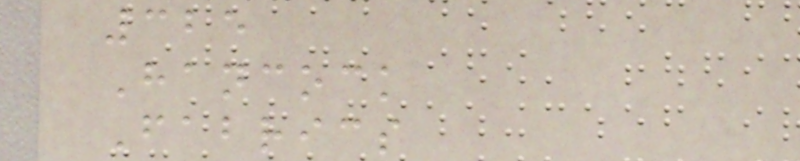325
Hancock
Fabrics
